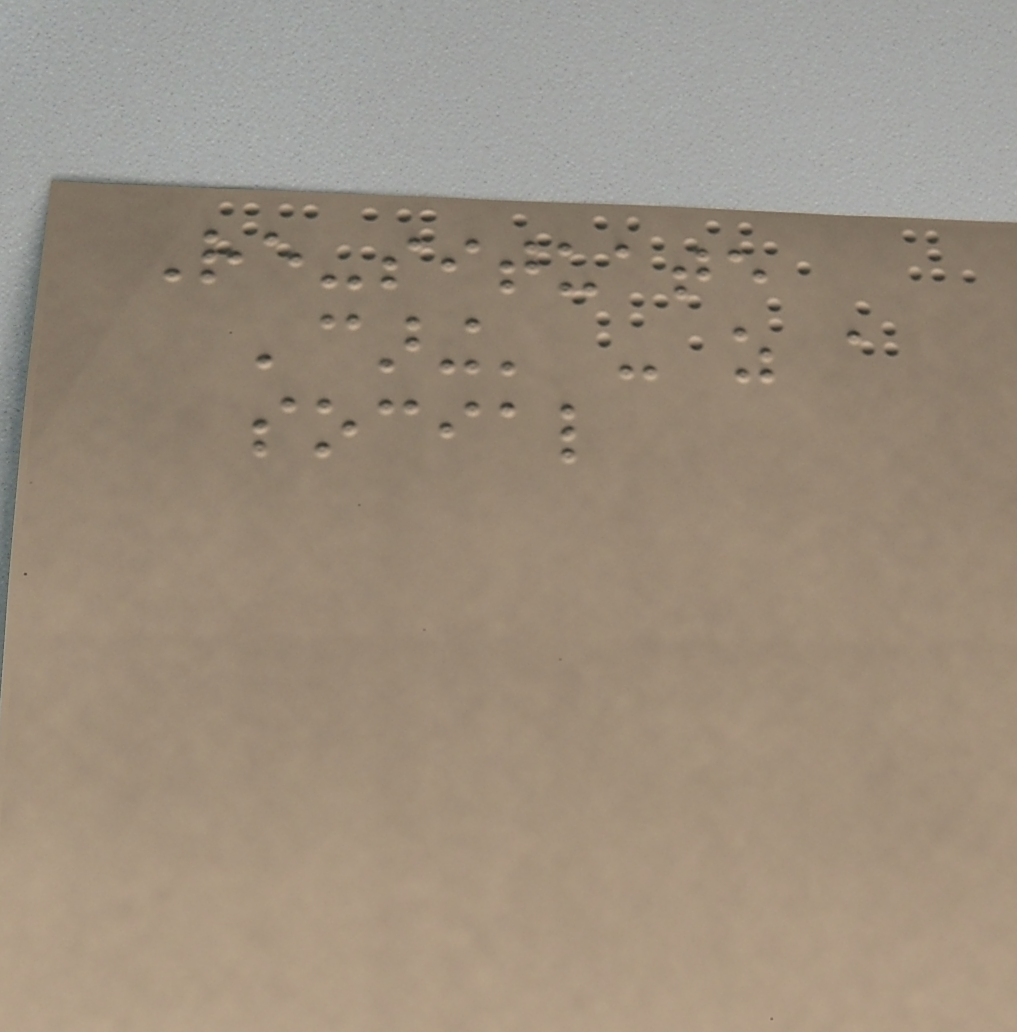Re-situate
'caring' - as a
social
